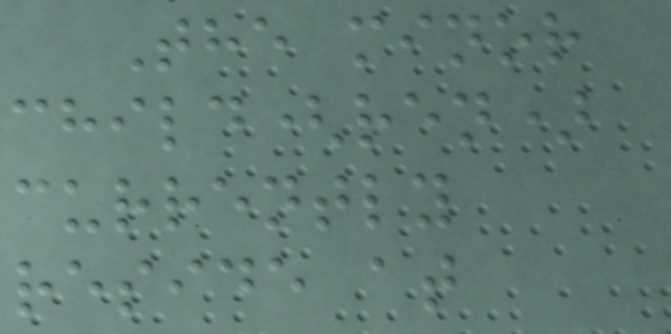The minor
child(ren)
currently
reside at
